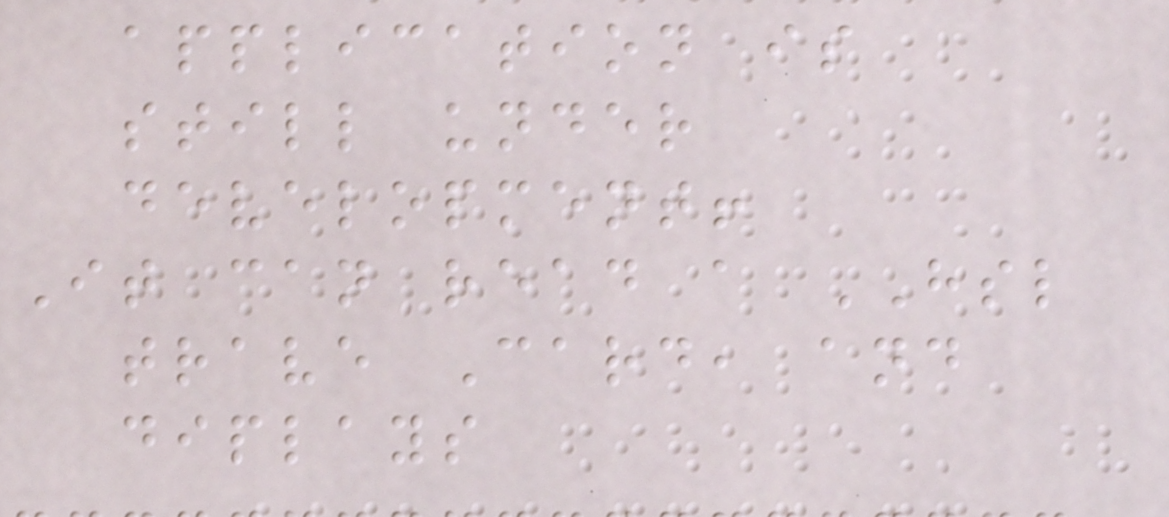application is
still under
development!
It can read a HSL
trave Card, and
diplays
